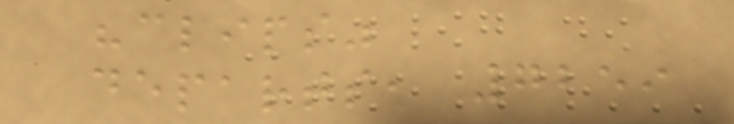"clips"
departs, 7259
